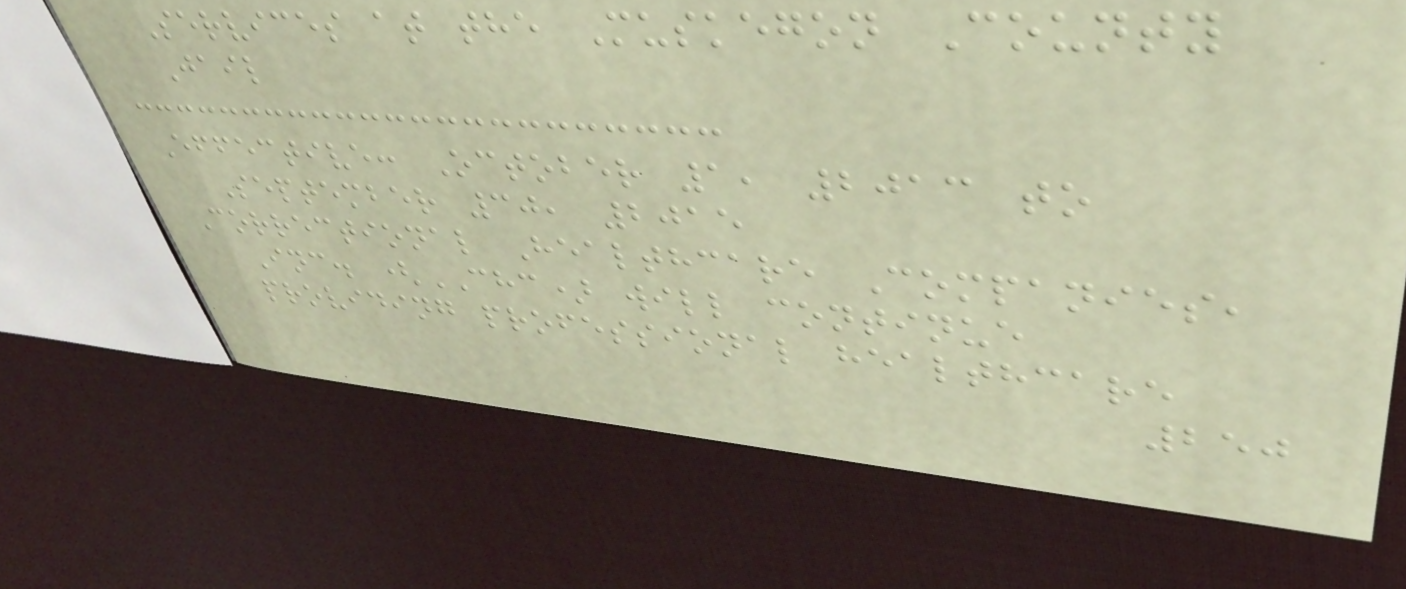Services at the Muskegon County
Jail
Effective: October 1, 2013 to
September 30, 2015
Correctional Healthcare Companies,
Inc. (CHC) will continue
providing professional healthcare
250
